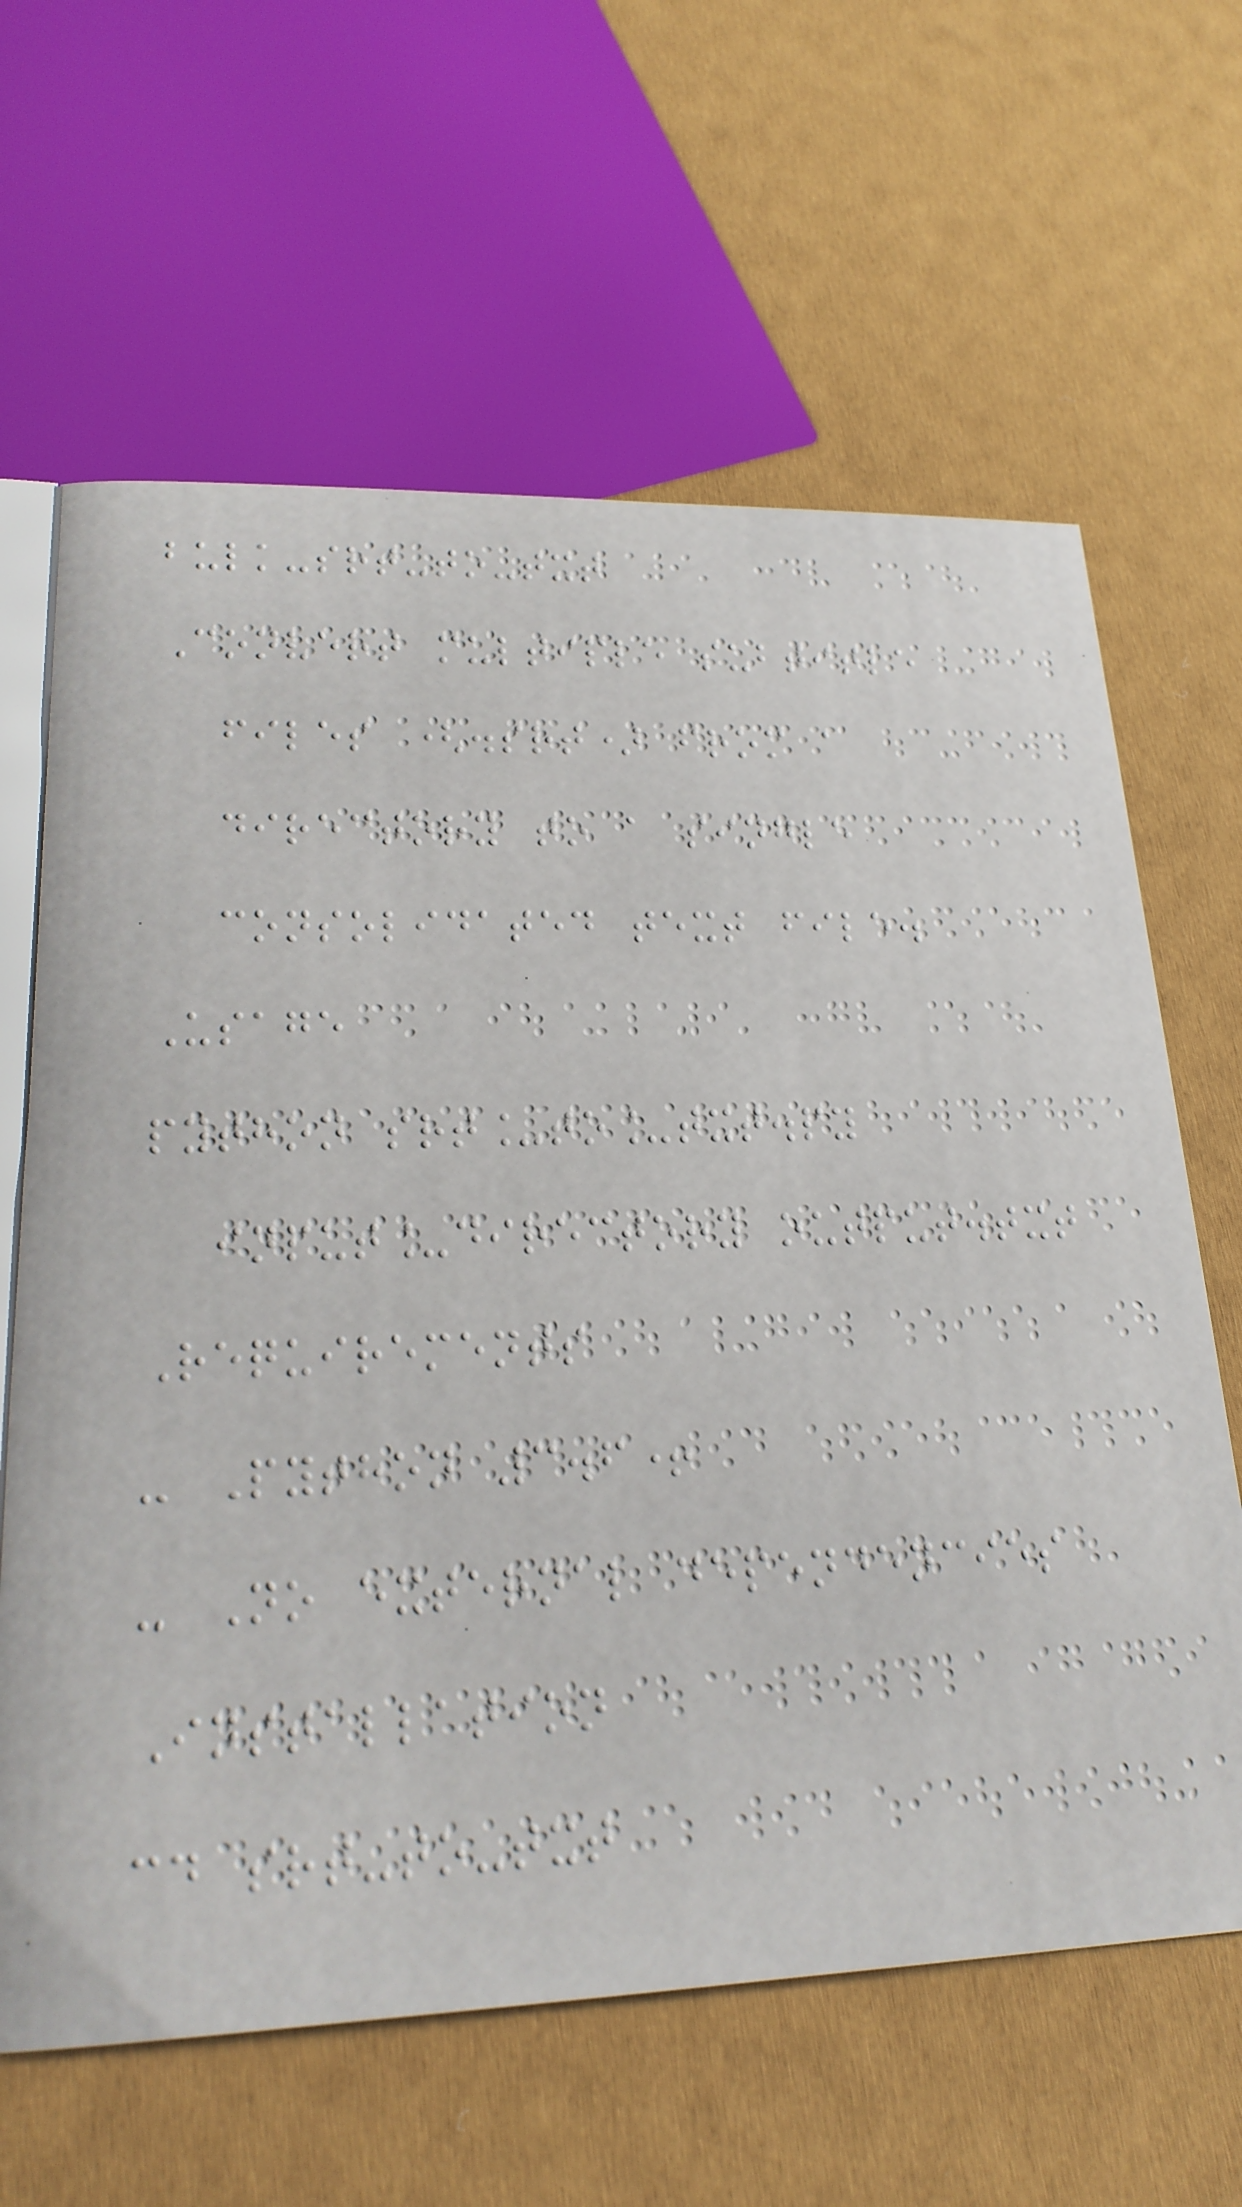bulk-srt-to-txt
Convert multiple subtitle
files (.srt) from a
directory to a single
consolidated text file.
Usage
python srt_to_txt.py
input_directory output.txt
Requirements
- Python 3.6+
- No external dependencies
Installation
cd srt-to-txt
